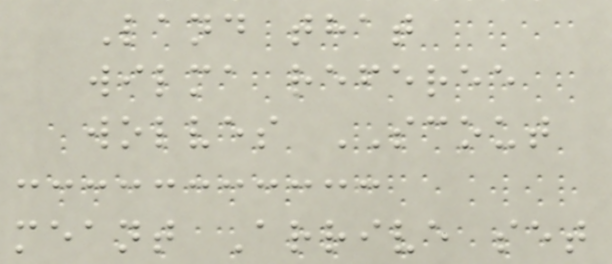Land that
wilma referee
wolves SCOUT
meant Arrive set
